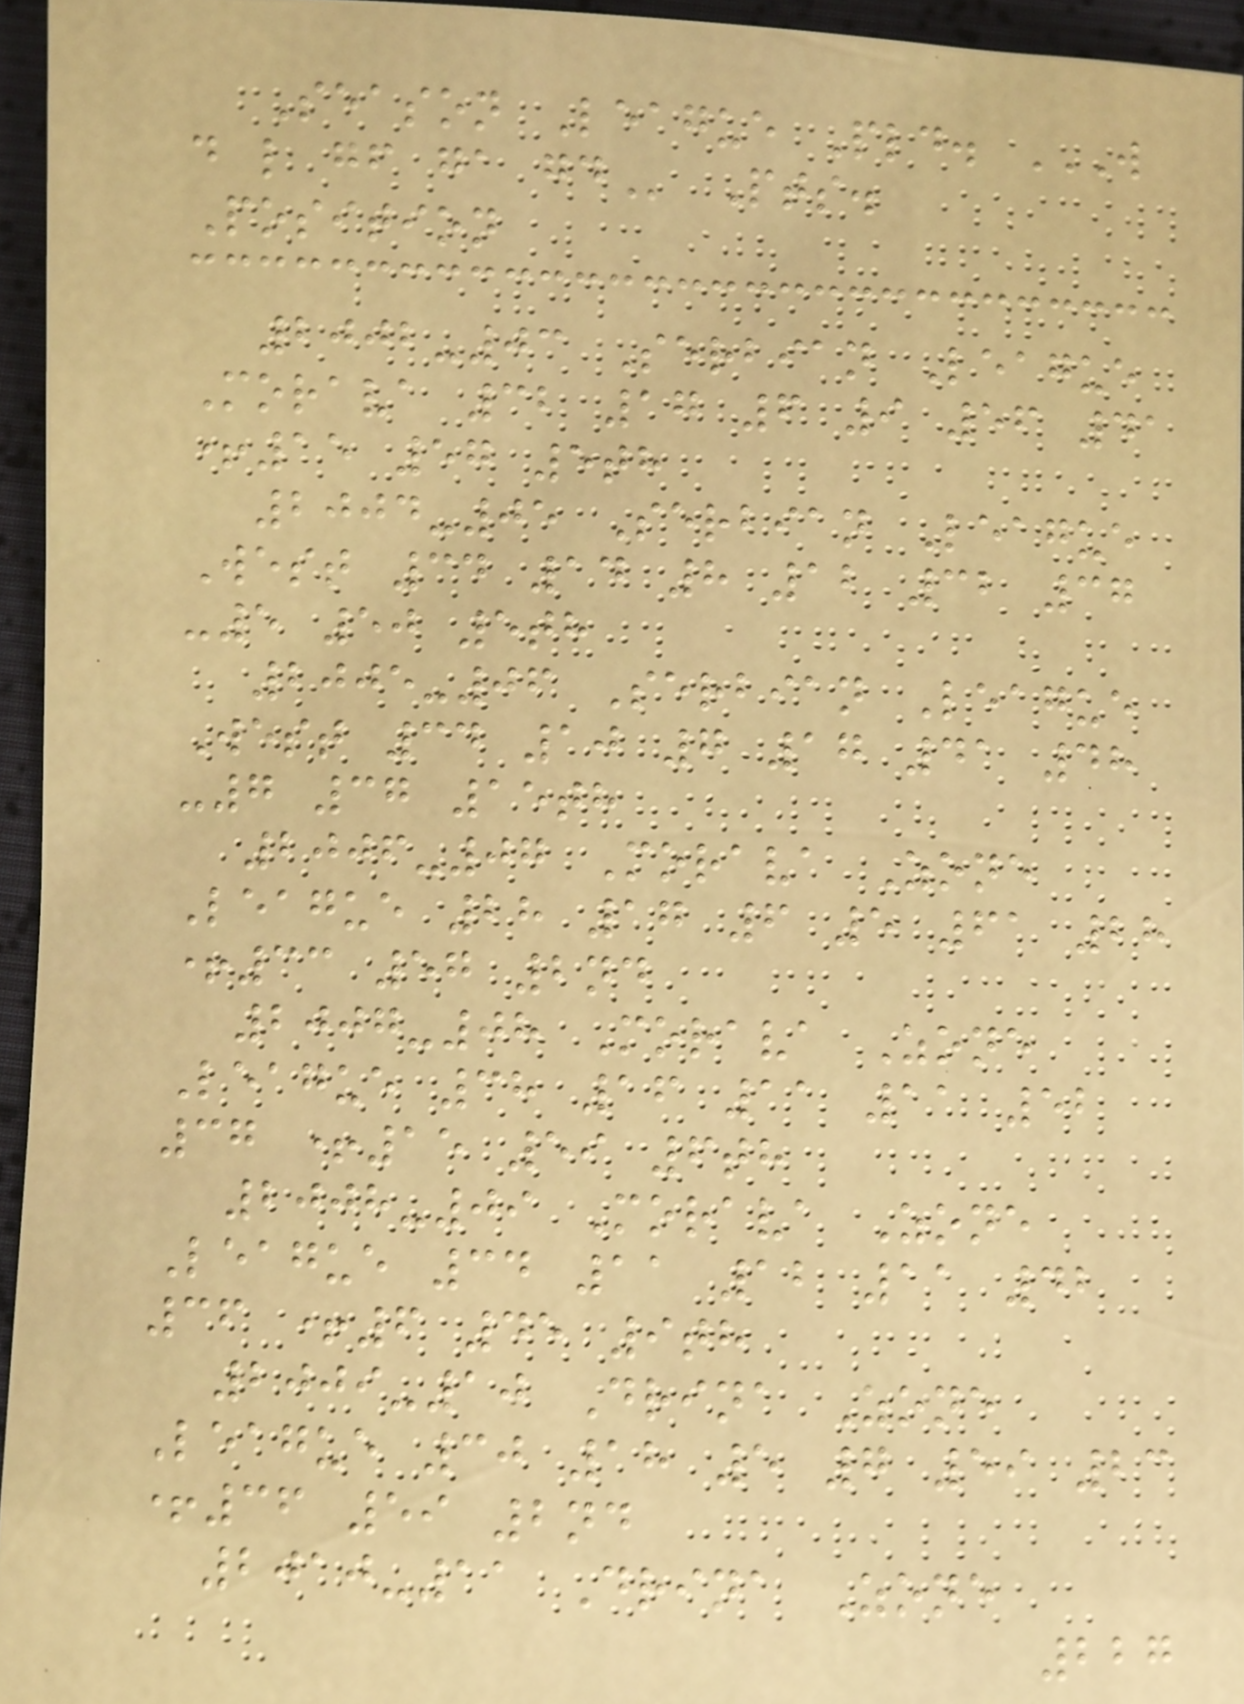Season League Pld. W
D L GF GA GD Pts.
Position
2002-03 Serbian League
Morava 32 17 6 9 56 41
+15 57 5th
2004-05 Serbian League
West 34 14 8 12 32 37
-5 50 5th
2005-06 Serbian League
West 34 10 7 17 41 48
-7 37 15th
2006-07 Morava Zone
League 28 17 6 5 61 28
+33 57 2nd
2007-08 Morava Zone
League 38 16 11 11 52
37 +15 59 6th
2008-09 Morava Zone
League 34 11 12 11 42
36 +6 45 9th
2009-10 Drina Zone
League 30 18 5 7 59 23
+36 59 2nd
2010-11 Drina Zone
227
